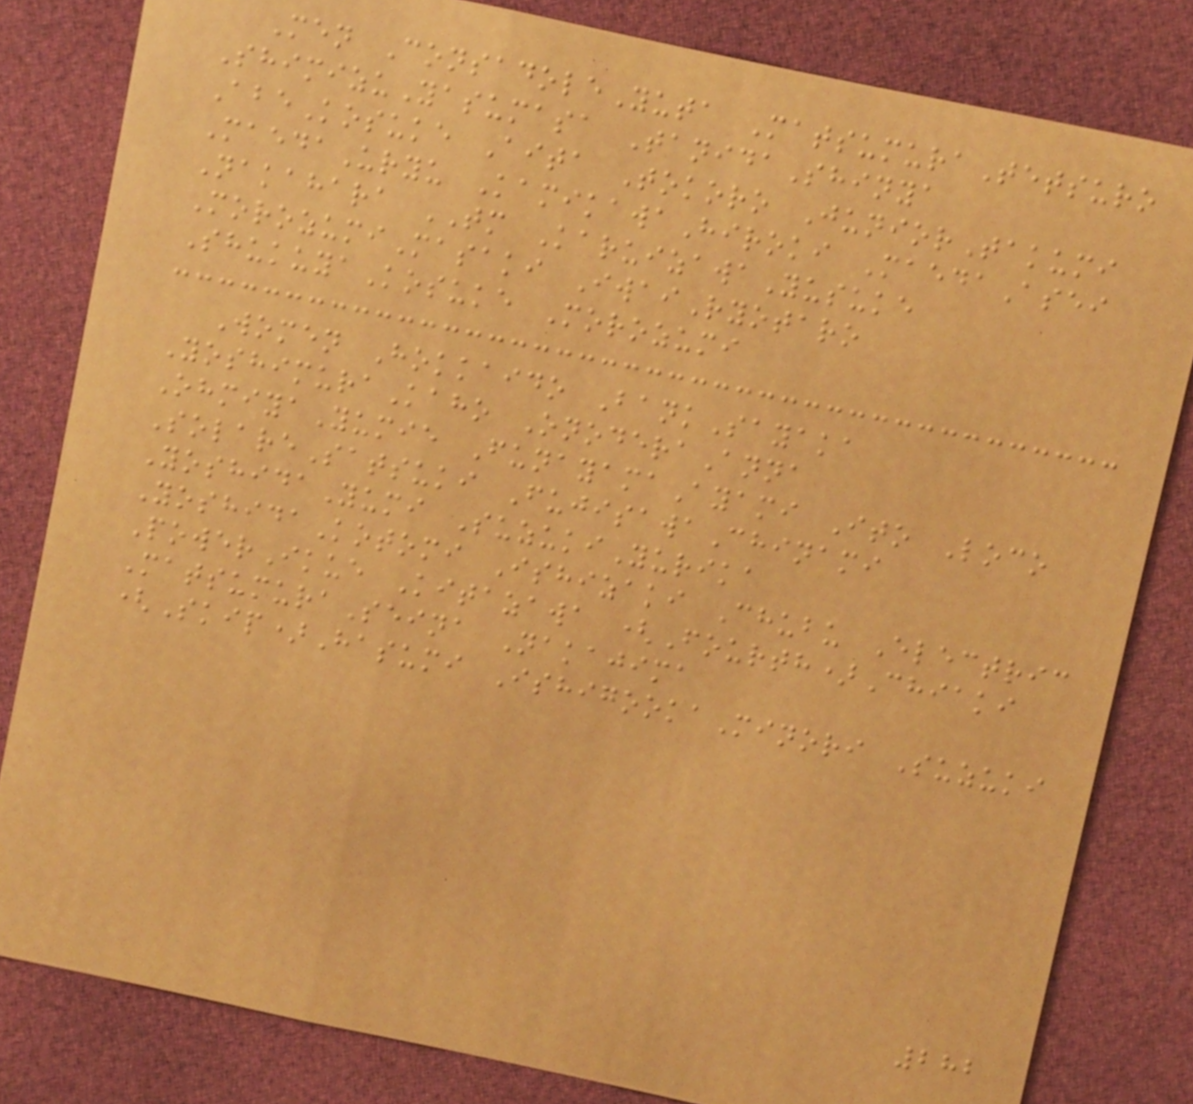Men ConsadoleYuta MatsumuraTetsuro
ShimizuYasumasa TanidaShinya
AbeKosuke Aita Tokoro JuniorTakumi
MaedaUryu KamikawaHiroki MaedaAsei
Nakahara TM KaruizawaYusuke
MorozumiMasaki IwaiRyotaro
ShukuyaKosuke Morozumi
Women Hokkaido BankSayaka
YoshimuraKaho OnoderaAnna
OhmiyaYumie FunayamaAyami Ito Loco
SolareSatsuki FujisawaChinami
YoshidaYumi SuzukiYurika
YoshidaKotomi Ishizaki Chubu Electric
PowerIkue Kitazawa (Fourth)Chiaki
MatsumuraSeina Nakajima
(Skip)Hasumi IshigookaMinori Suzuki
282
